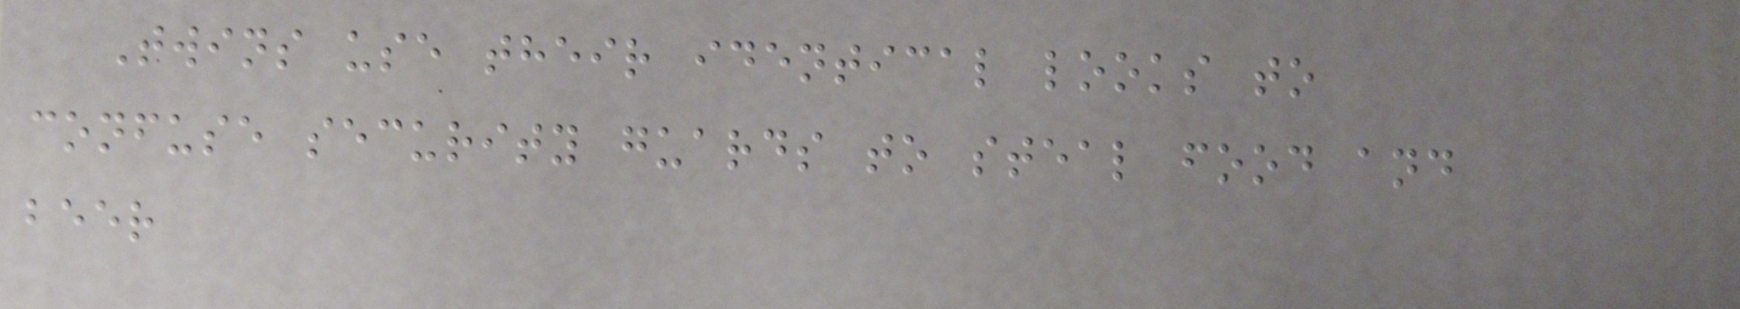Twins use their identical looks to
confuse security guards to steal food and
beer
